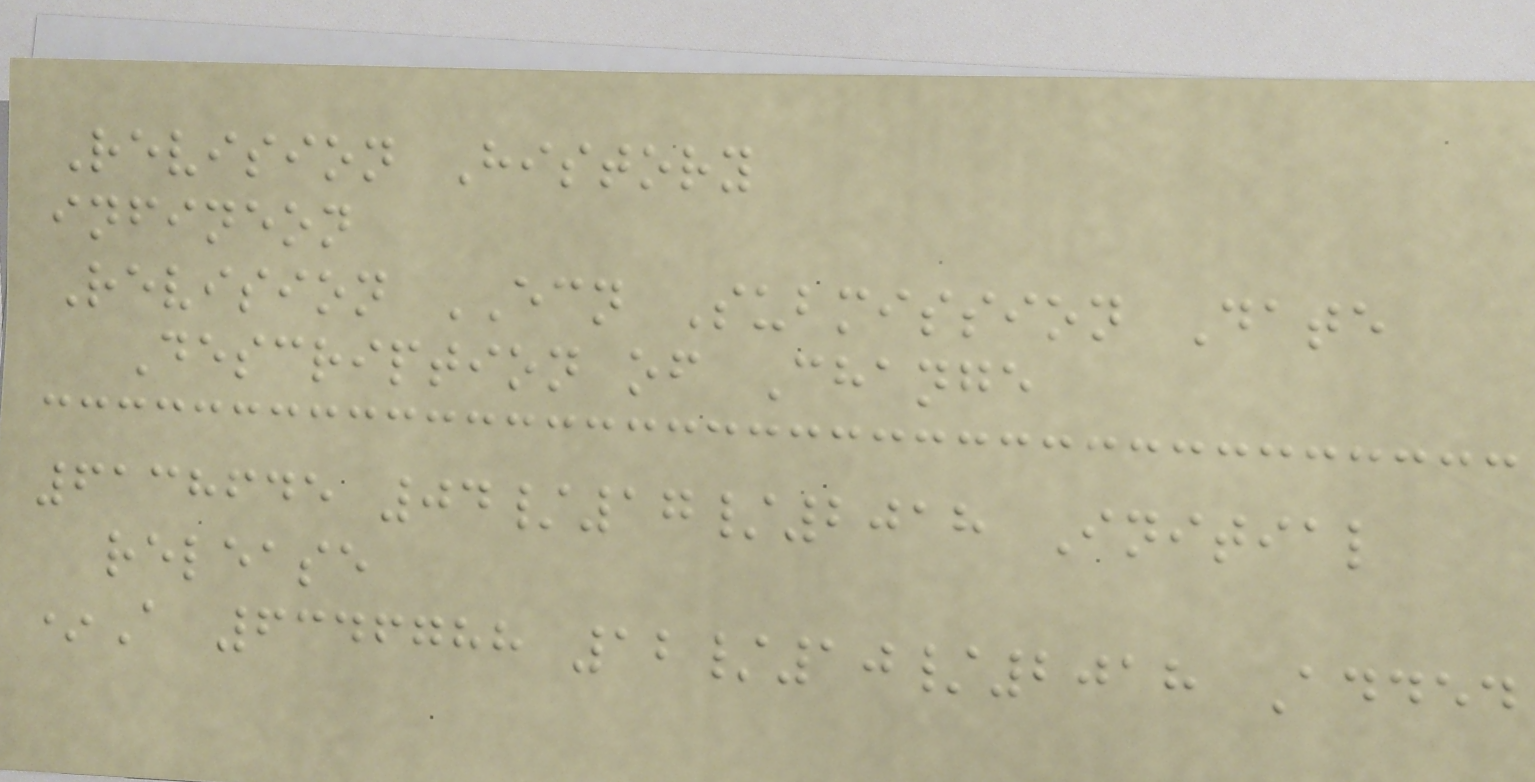Revision History
infineon
Revision ECN Submission Date
Description of Change
6138645 04/17/2018 Initial
release
*A 6346788 12/10/2018 Added
